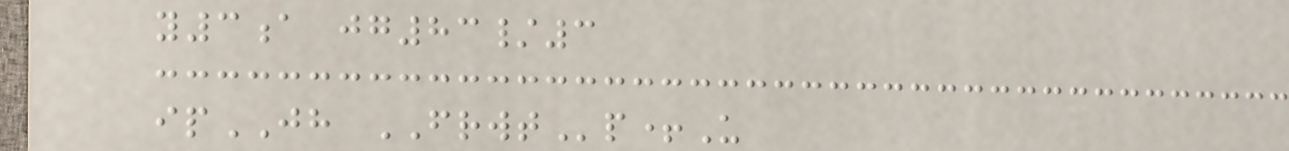y3a jg83/3
ipJH FRWTp+U
